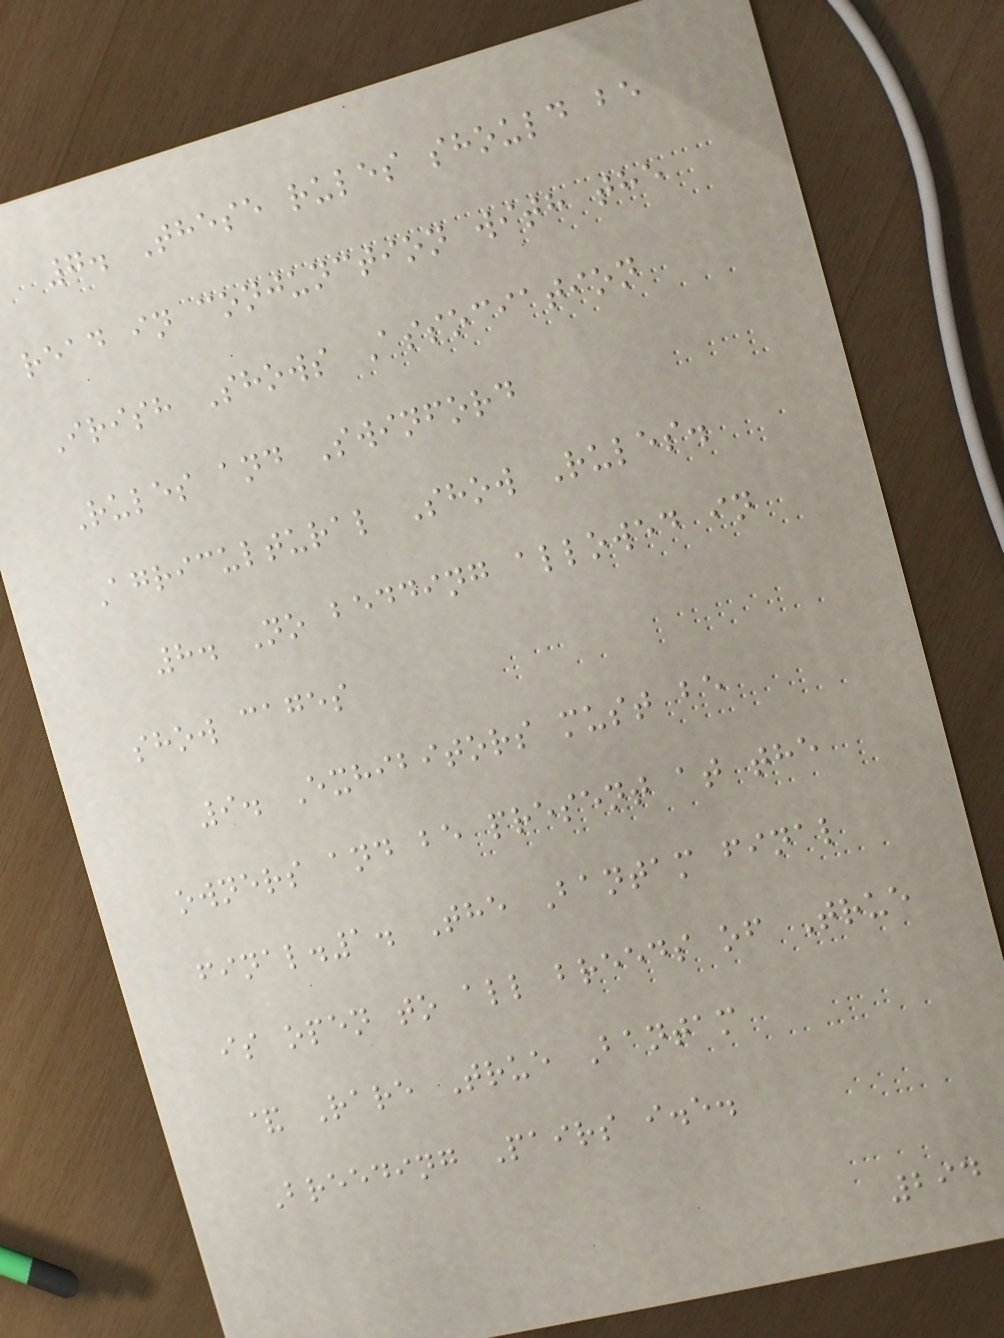7. These rules should be
read in conjunction with the
Irish Shows Association
Rules and Swinford
Agricultural Show Rules.
8. No bedding allowed in
show cages
9. Exhibitors must be
owners and be present at the
final.1. The Bantam final
is open to all breeds of True
& Rare True Bantam
Breeding Pairs i.e.
294
